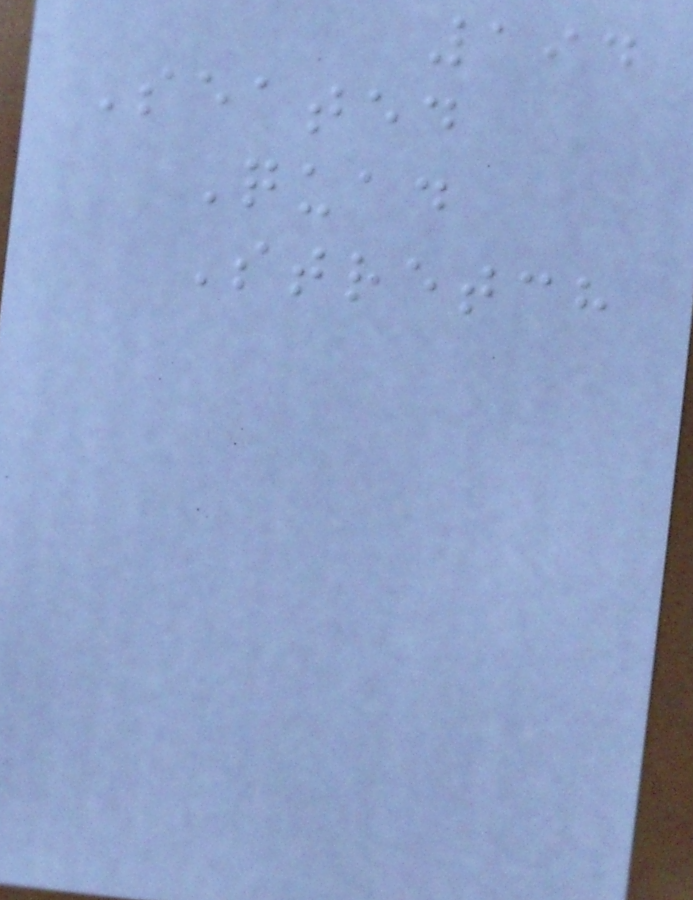194
Seated
Quad
Stretch
